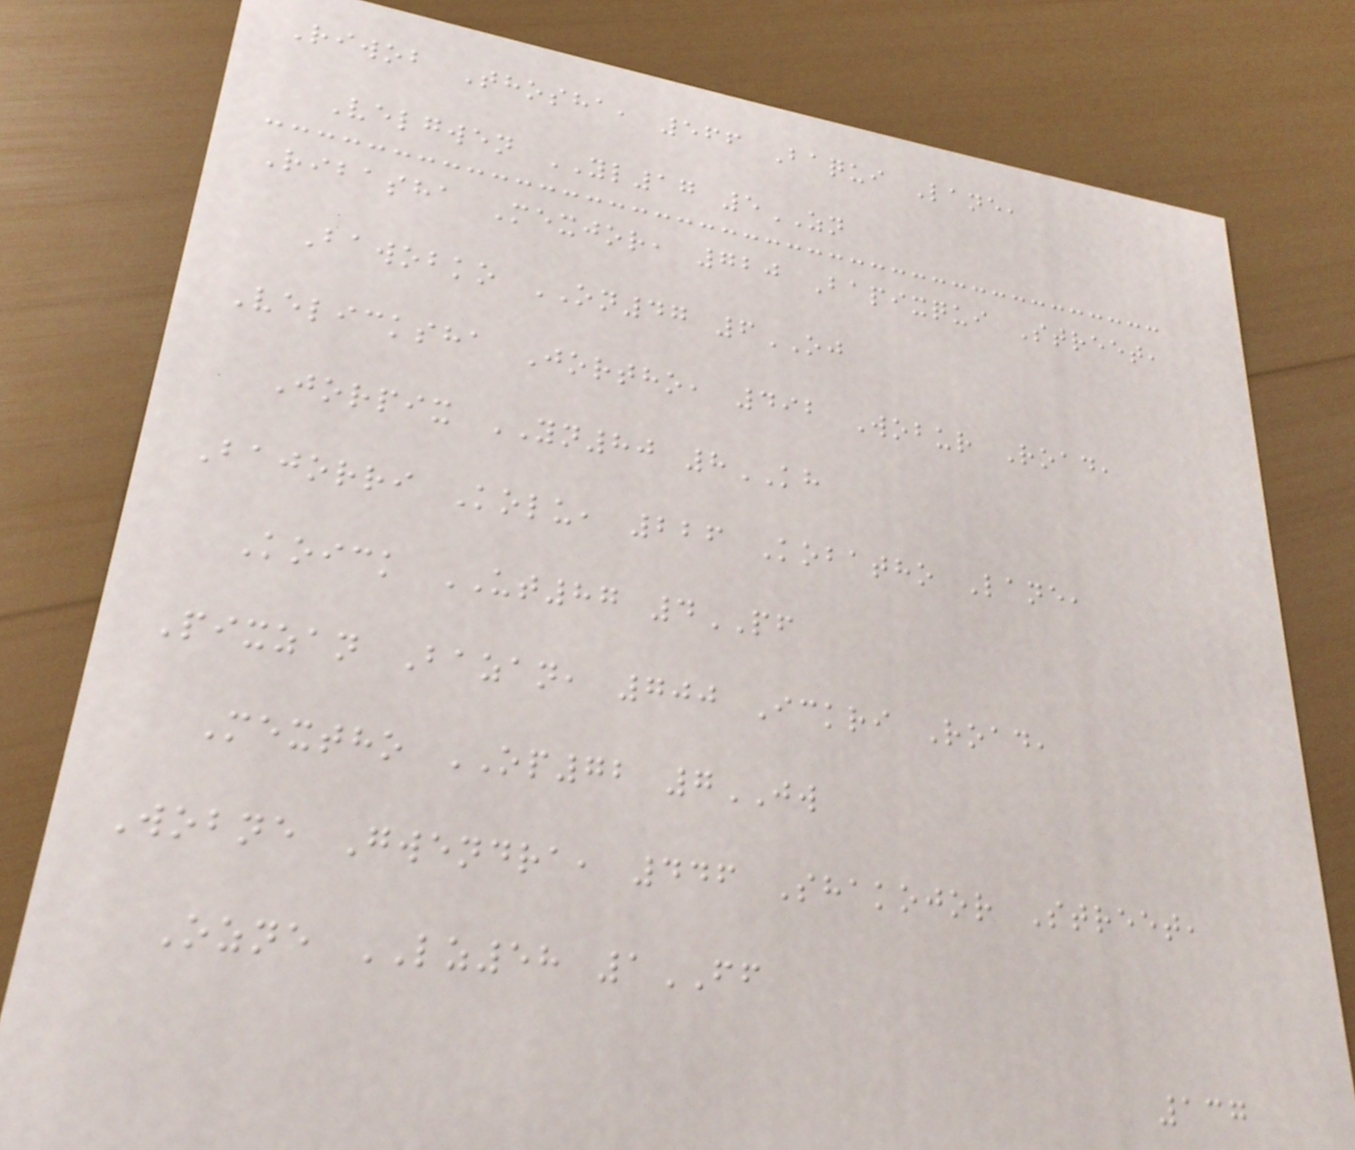Riwob Thosha, 566 Baqui Lane,
Velgwen YL17 5ZN
Ribasha Mexjor, 720 Bapixqui Street,
Bawobko ON47 6OJ
Velicksha Jortho, 492 Wobur Road,
Jorpix YN80 8KH
Bajorri Kolu, 226 Kobatho Lane,
Koick UT87 4PF
Pixzan Bazan, 700 Ickri Road,
Mextho OP72 7JW
Wobne Gwendra, 446 Shakojor Street,
Ozne LZ58 1FF
137
